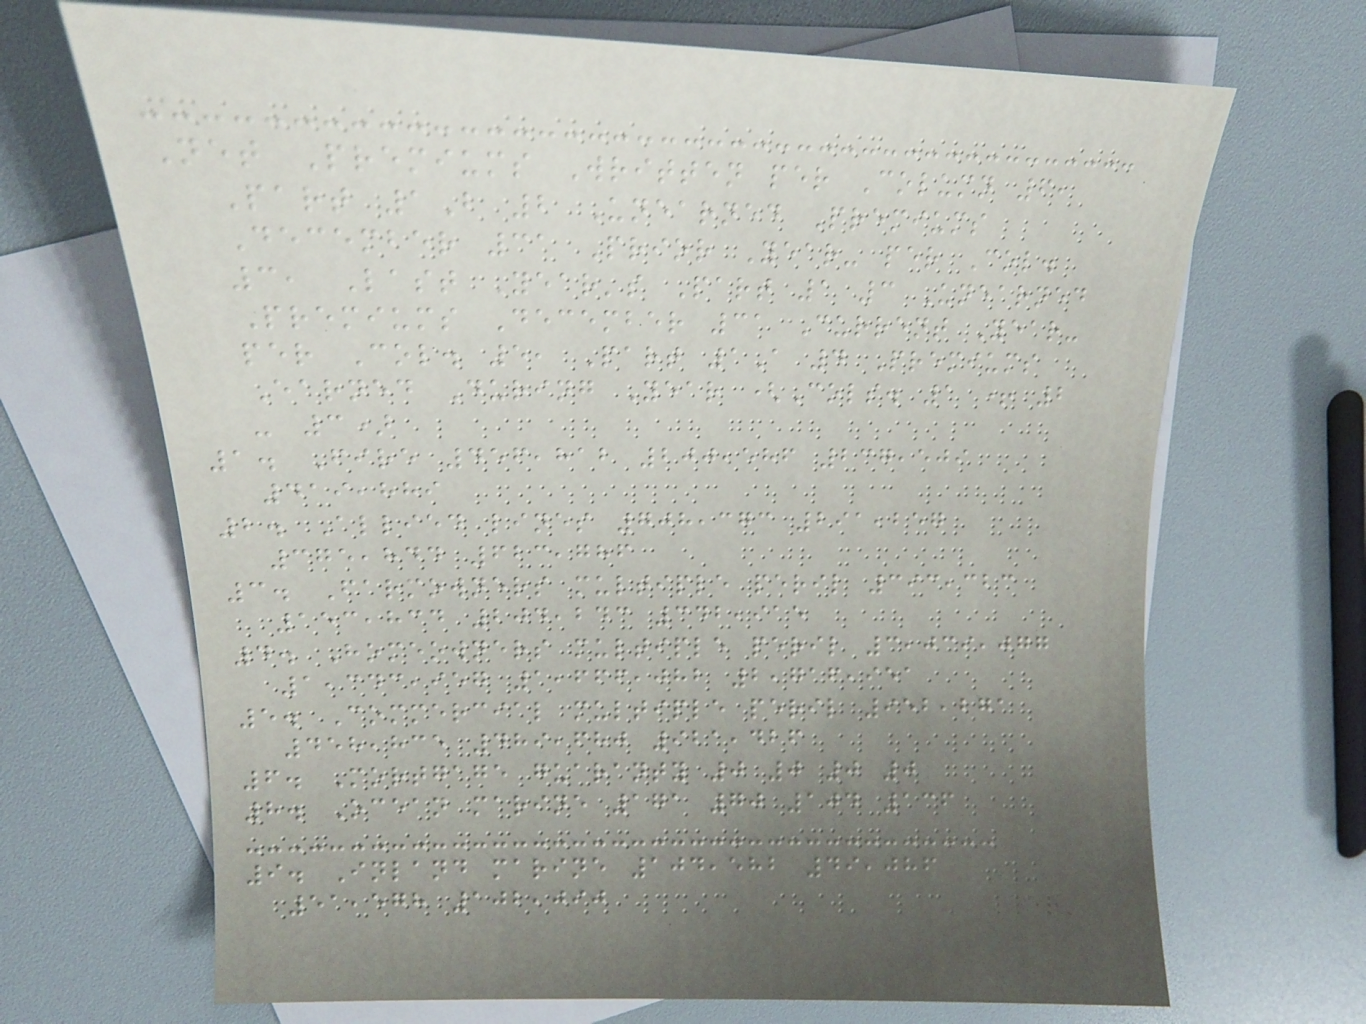Net Premiums Written per Column 6,
Part 1B 2 Unearned Premiums
December 31 Prior Year- per Col.
3, Last Year's Part 1 3 Unearned
Premiums December 31 Current Year-
per Col. 5, Part 1A 4 Premiums
Earned During Year (Cols. 1 + 2
- 3)
1. Fire 456,812 200,586 237,509
419,889
2. Allied lines 708,373 291,257
375,844 623,786
3. Farmowners multiple peril 393,323
153,834 204,243 342,915
4. Homeowners multiple peril 3,039,077
1,343,957 1,666,082 2,716,951
5. Commercial multiple peril 952,271
458,835 489,680 921,426
6. Mortgage guaranty 0 0 0 0
8. Ocean marine 171 70 104 136
9. Inland marine 104,582 49,086
51,578 102,090
